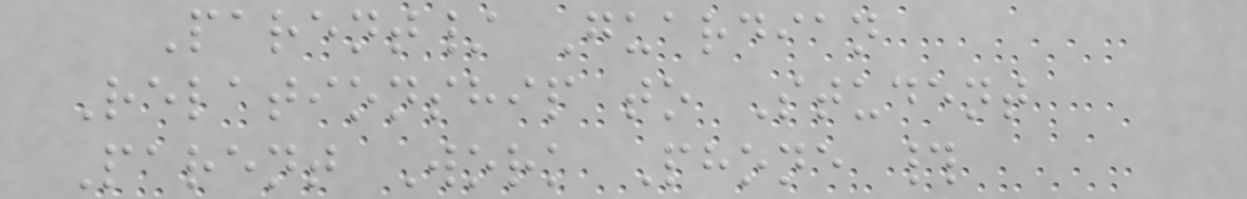Parent/ Guardian
Relationship to Student
Parent Work Phone #
